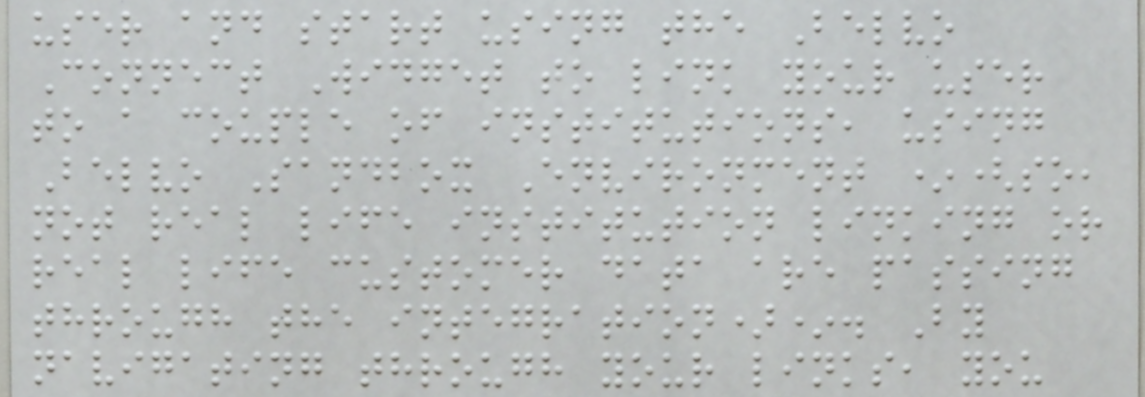user and start using the Belvo
Connect Widget to link your user
to a couple of institutions, using
Belvo Sandbox Environment *(so,
not real life institution linking or
real life customer data are passing
through the integration)*. By
navigating through your links, you
